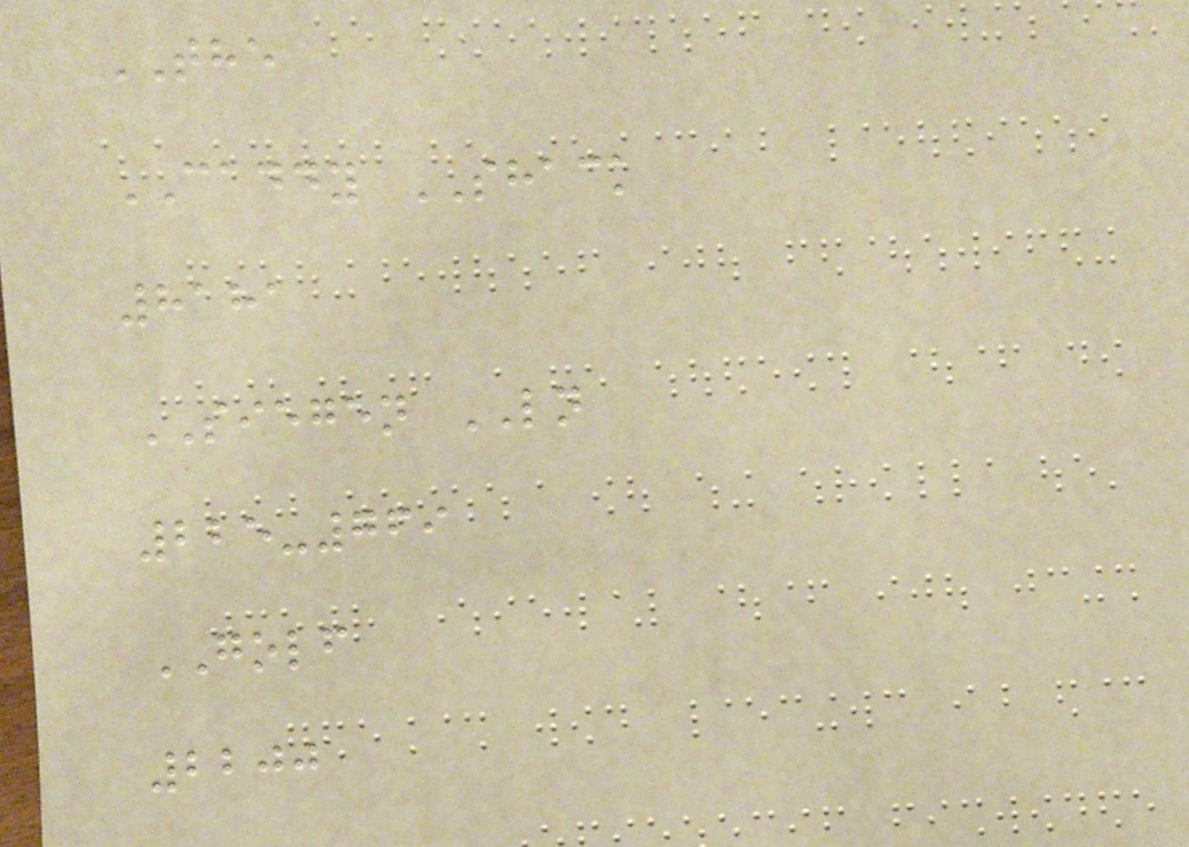THE
CADDY SHACK
8181
SIEGEN LN
225-769
GOLF
2200
